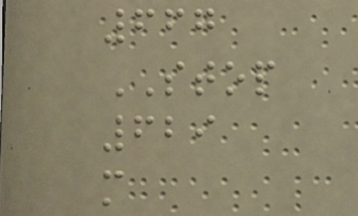667
STOP
629
m
